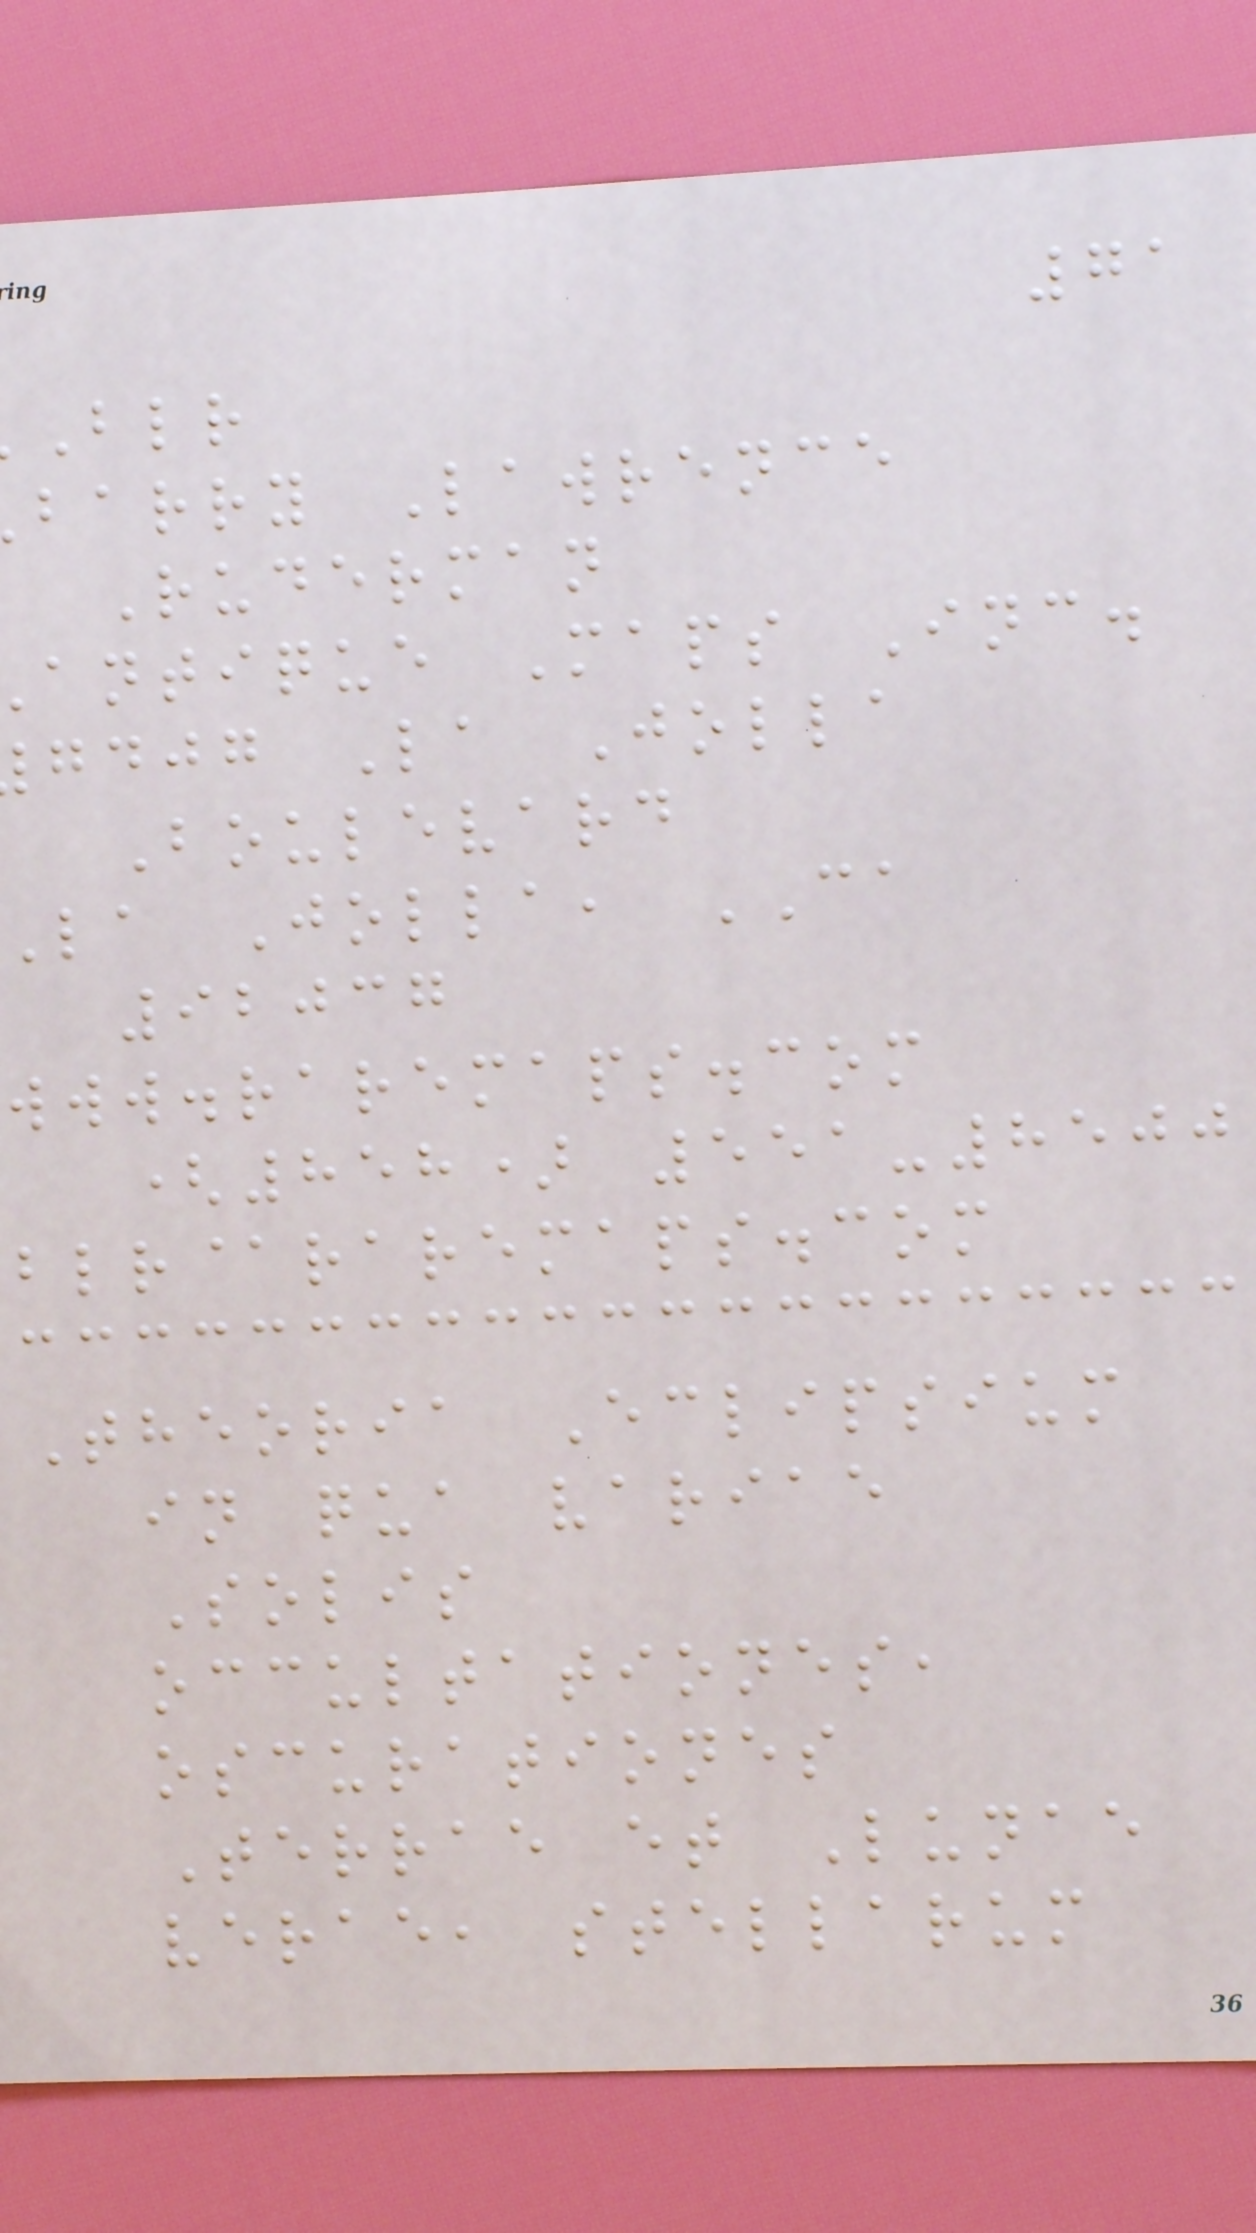71
barry Lawrence
Ruderman
antique Maps Inc.
gdjg La Jolla
Boulevard
la Jolla, CA
92037
www.raremaps.com
(858) 551-8500
blr@raremaps.com
Theoria Eclipsium
in qua variae
Solis
occultationes,
oscurationes
Terrae et Lunae
verae, stellarum
